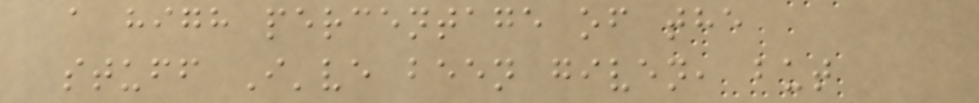a high percentage of the
stuff I've been given, but
